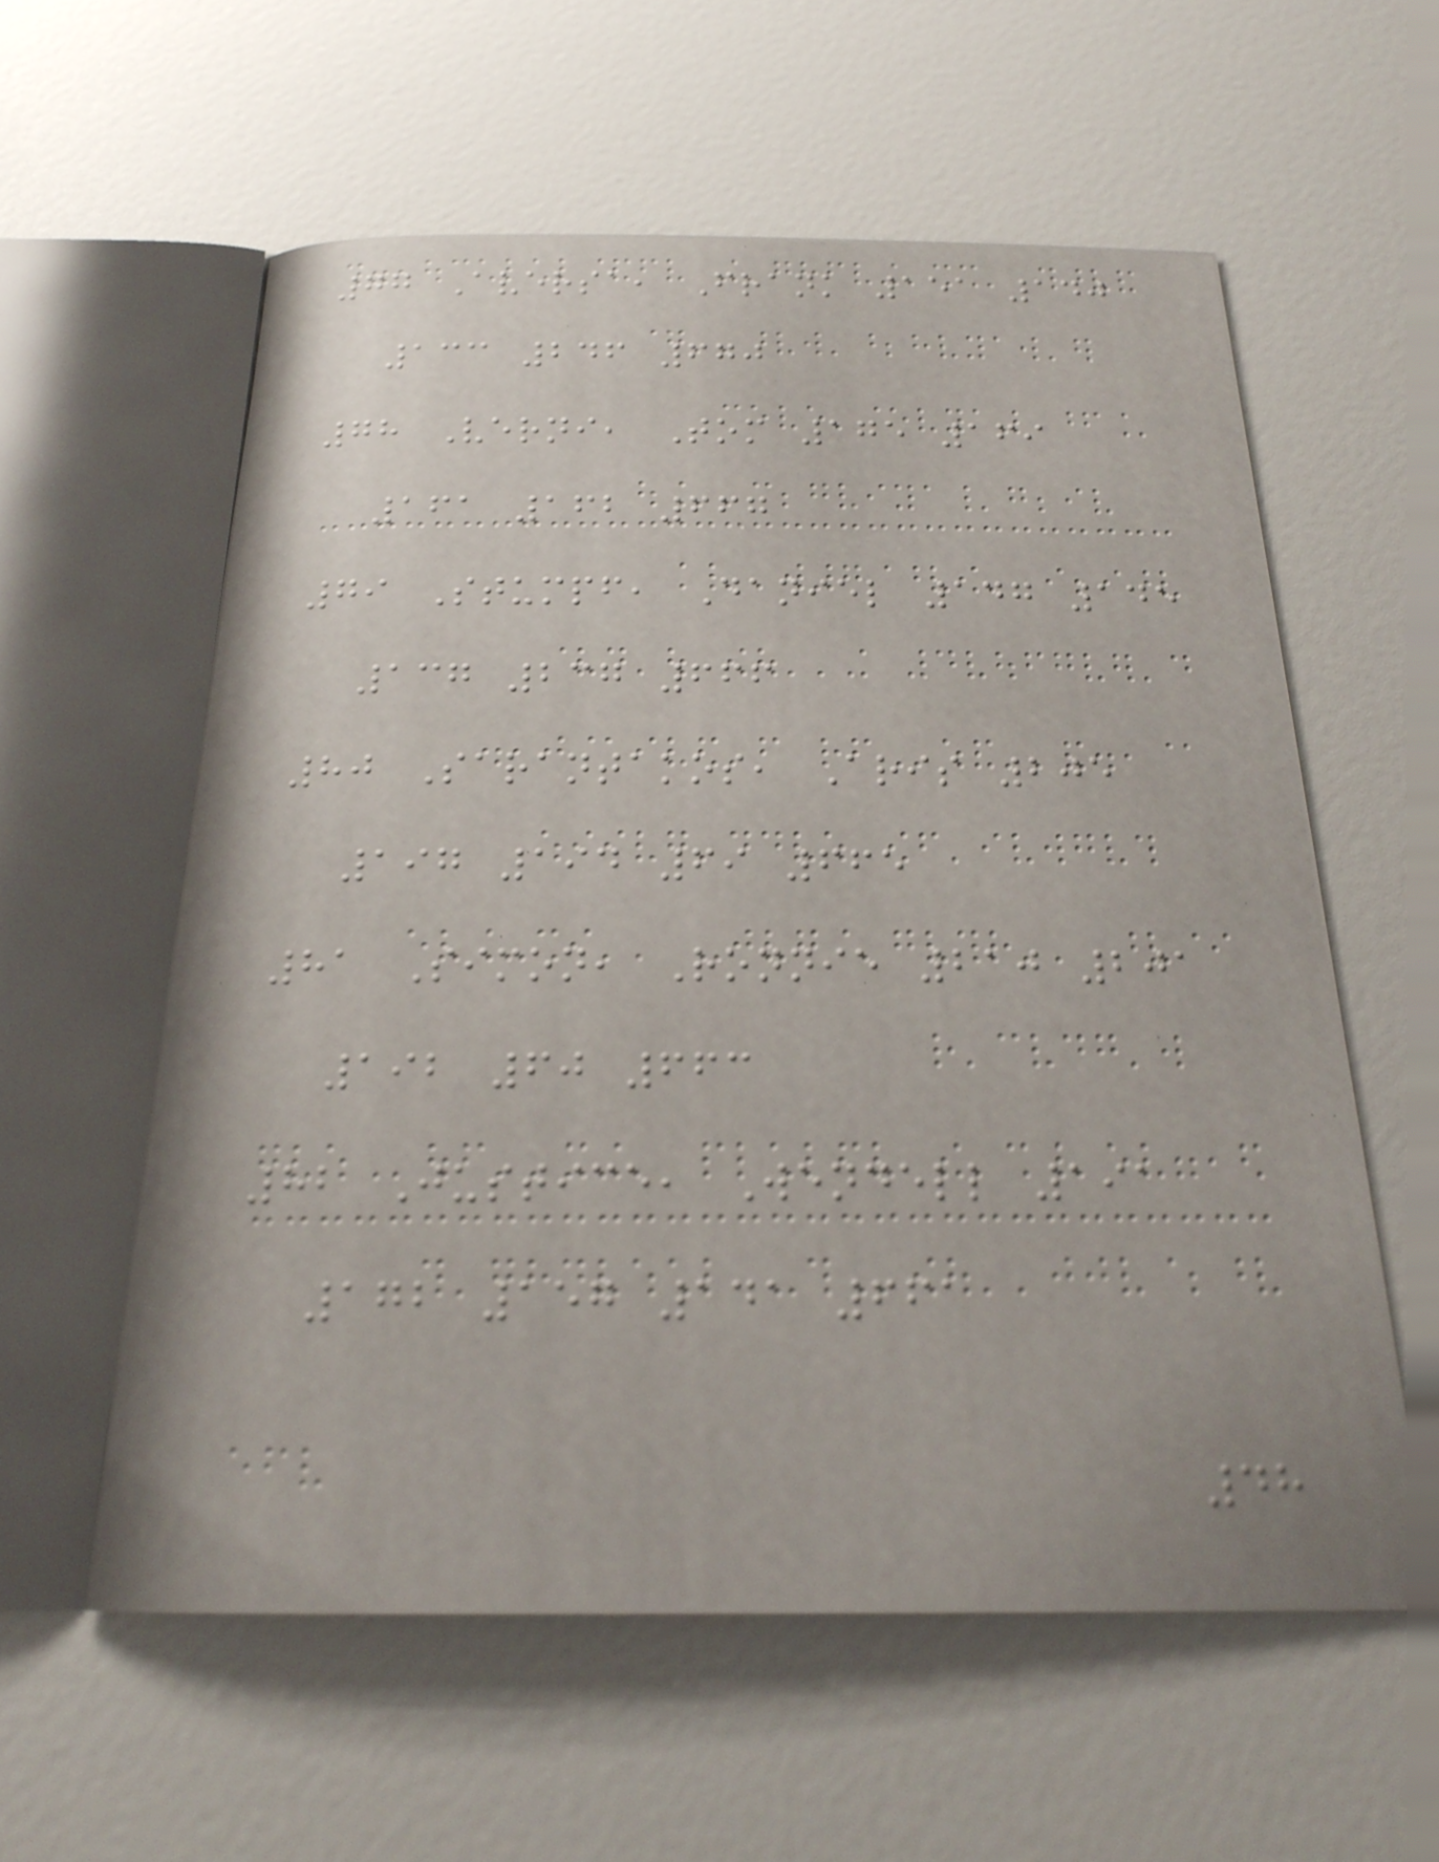77 Aversa, Frank 151 140
133 246 670
78 Verni, Tom 175 169
161 162 667
79 Stumpf, Daniel 147 145
137 237 666
80 Sarantakos, Aris 205
197 194 69 665
81 Simon, Ronnie 210 201
192 60 663
82 Justice, Wendell 191
172 157 141 661
48
